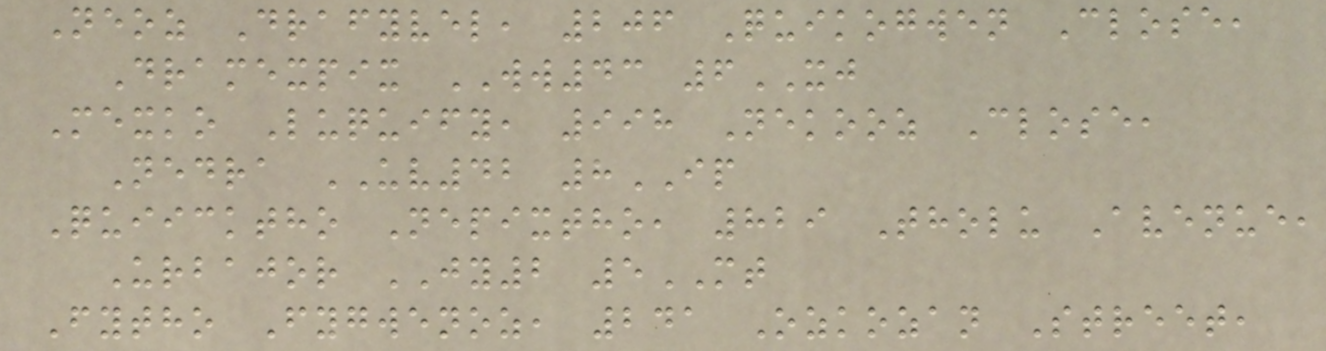Neoz Drafyvel, 206 Quikogwen Close,
Dramexpix WW43 6XJ
Mexko Luquify, 998 Nekooz Close,
Nedra UV42 8IP
Quiicktho Nepixtho, 829 Tholu Avenue,
Urbajor JY2 5MT
Fytho Fygwenoz, 241 Ozkozan Street,
